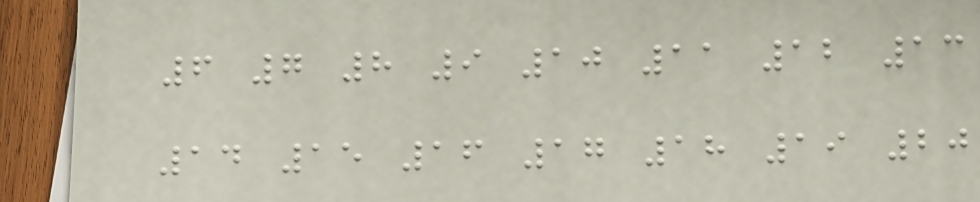6 7 8 9 10 11 12 13
14 15 16 17 18 19 20
